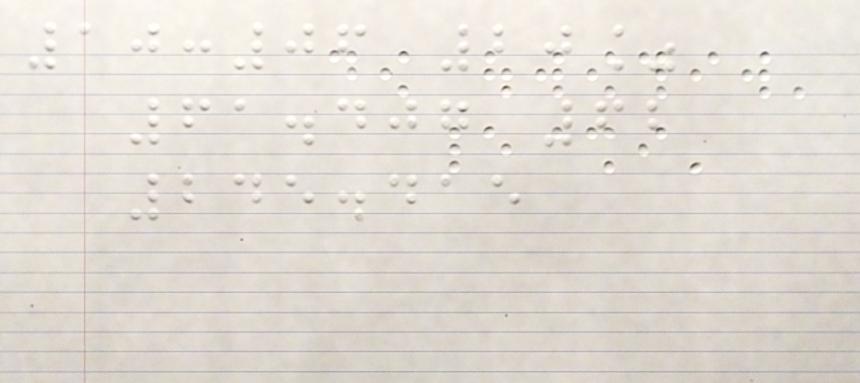10:06 20%
61.407 62
245.415
